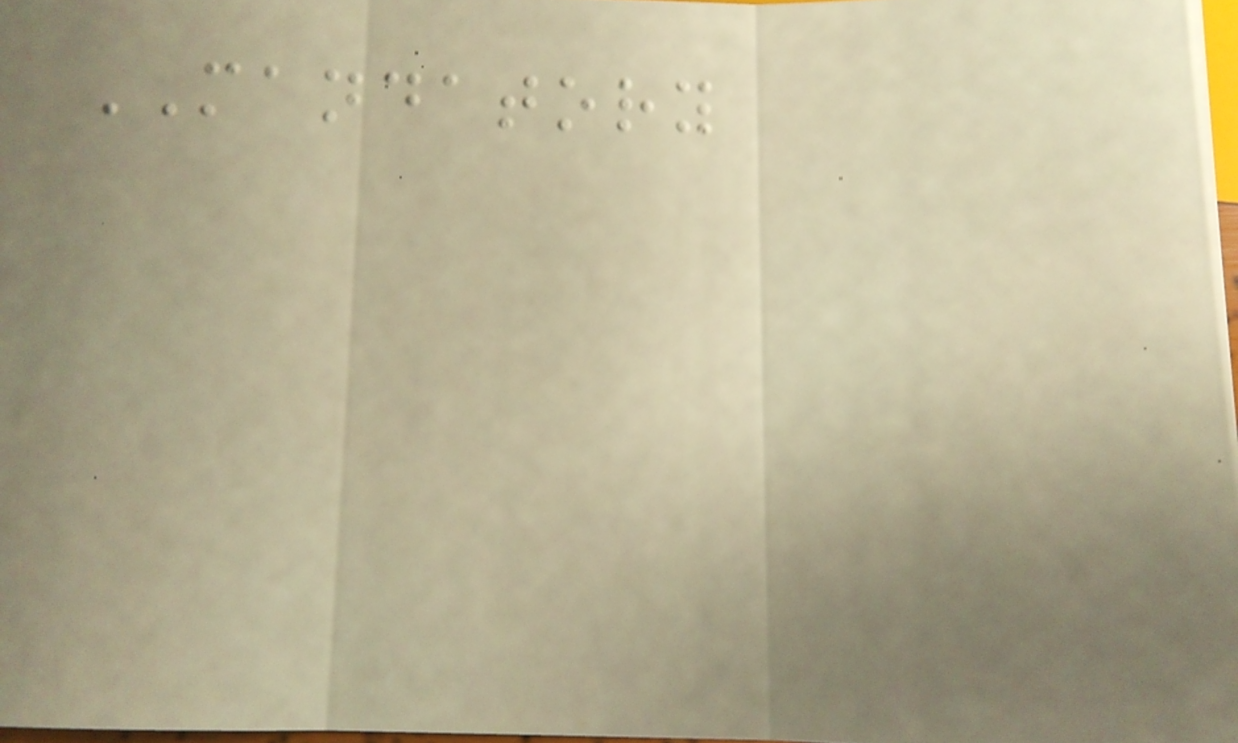MANDATORY
